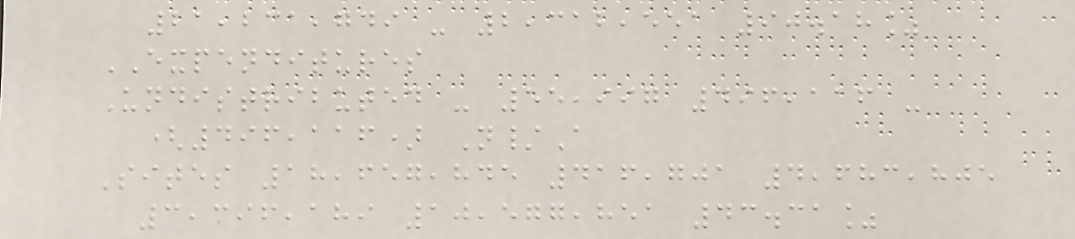21,231,749 - 2,312,551 90.18%
EXPENDITURES
Undistributed - 55,997 496,116 -
(496,116) N/A
Sites 18,657,845 416,701 4,683,805
3,396,189 10,577,851 43.31%
